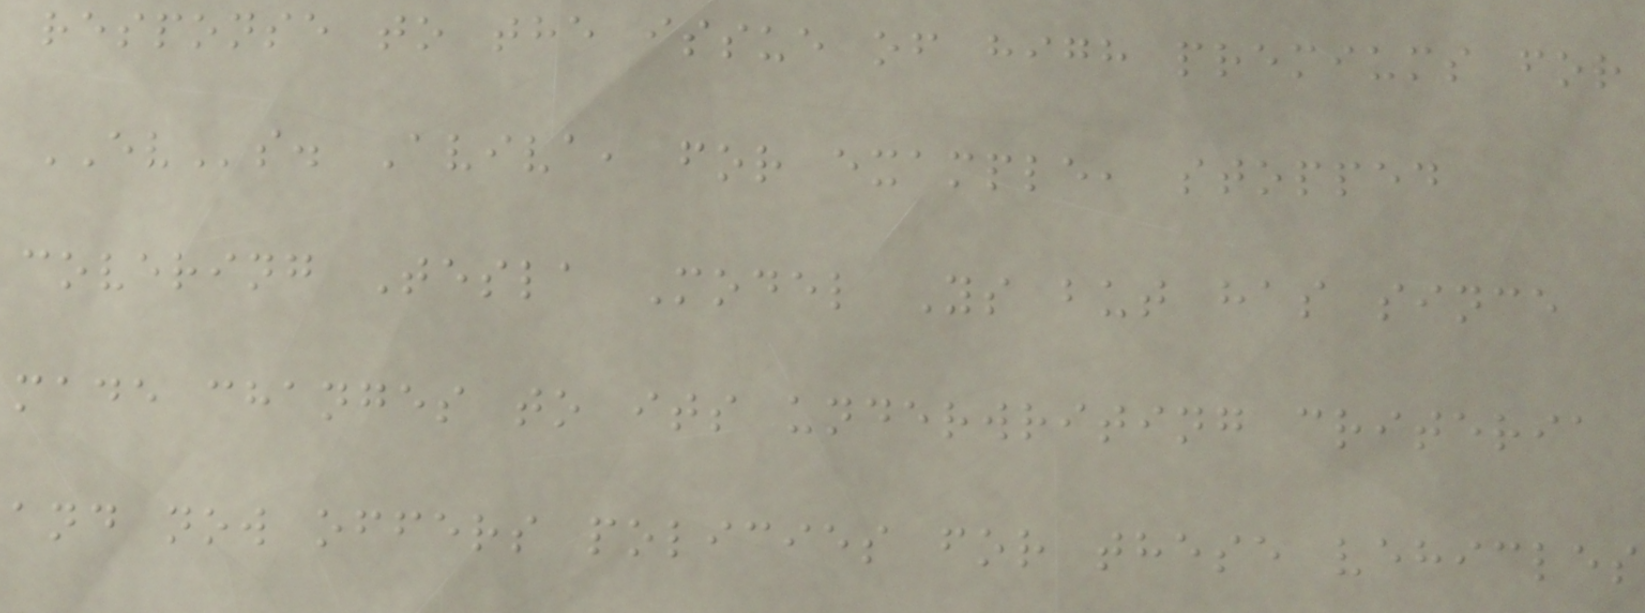response to the issue of high premiums for
EVs. Aviva, for example, stopped
covering Tesla Model Ys but has since
made changes to its underwriting criteria
and now offers policies for these vehicles
